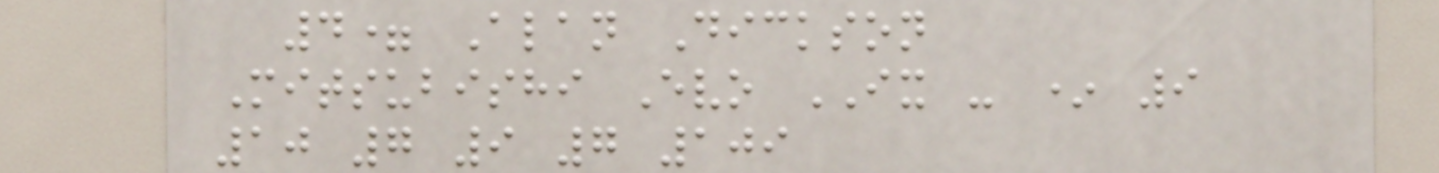4= Alan Dickson
Mitsubishi Evo IX - * 9
10 7 9 7 109
